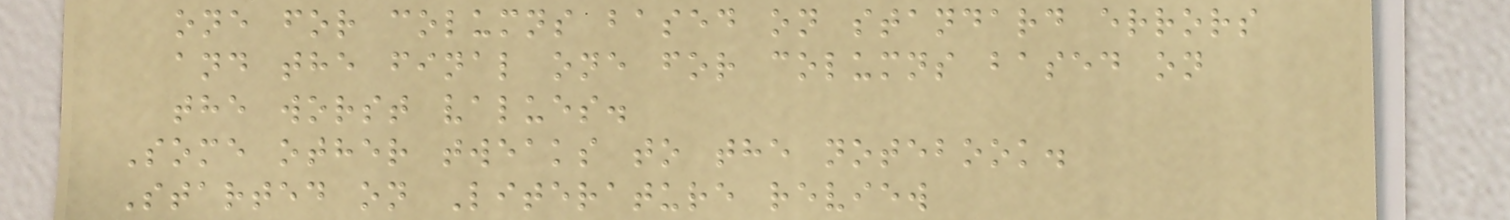one for columns based on standard errors
and the final one for columns based on
the worst values.
Some other tweaks to the notebook.
Started on Literature review
